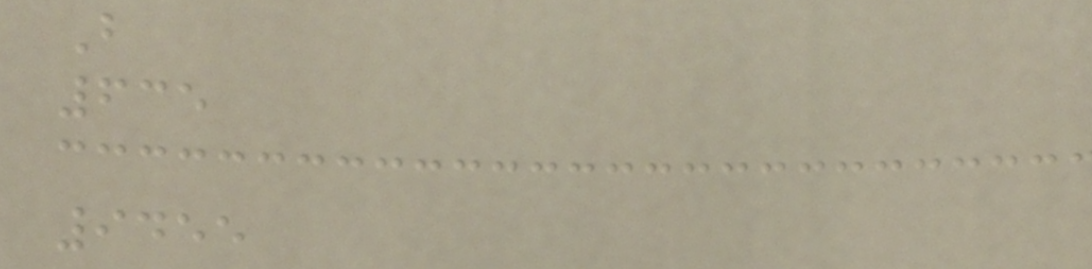B
635
9455
